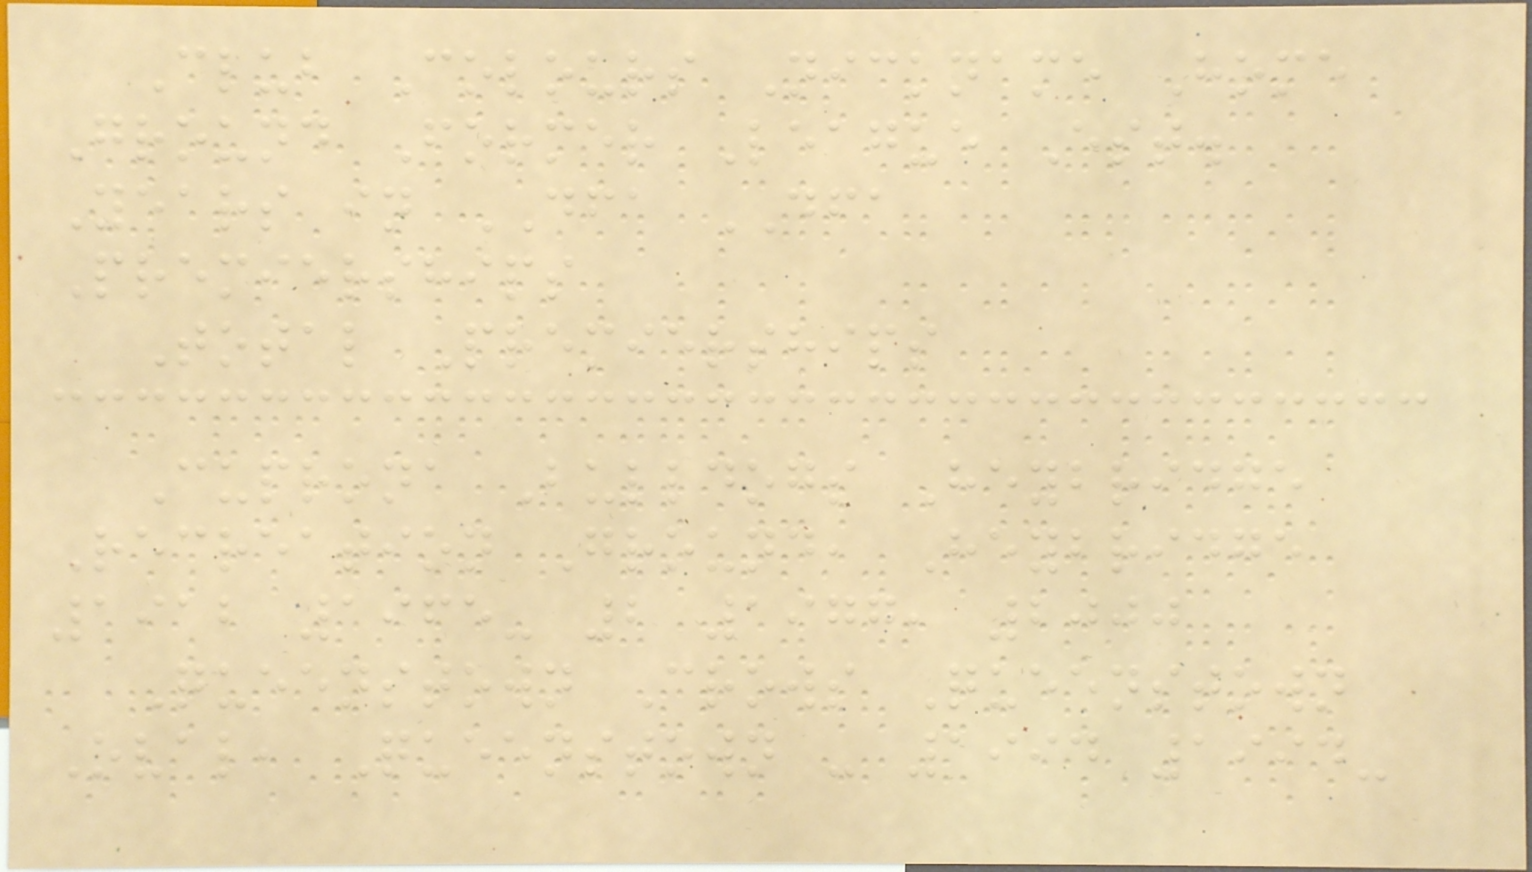Club Colours Nickname Home
Ground Former League Est.
Years in DFA DFA
Premierships
Total Premierships
Cuprona Bulldogs Heybridge
Recreation Ground, Heybridge
1912 1965- 2 1977, 2000
Queenstown Crows Queenstown
Oval, Queenstown - 1994 1994-
